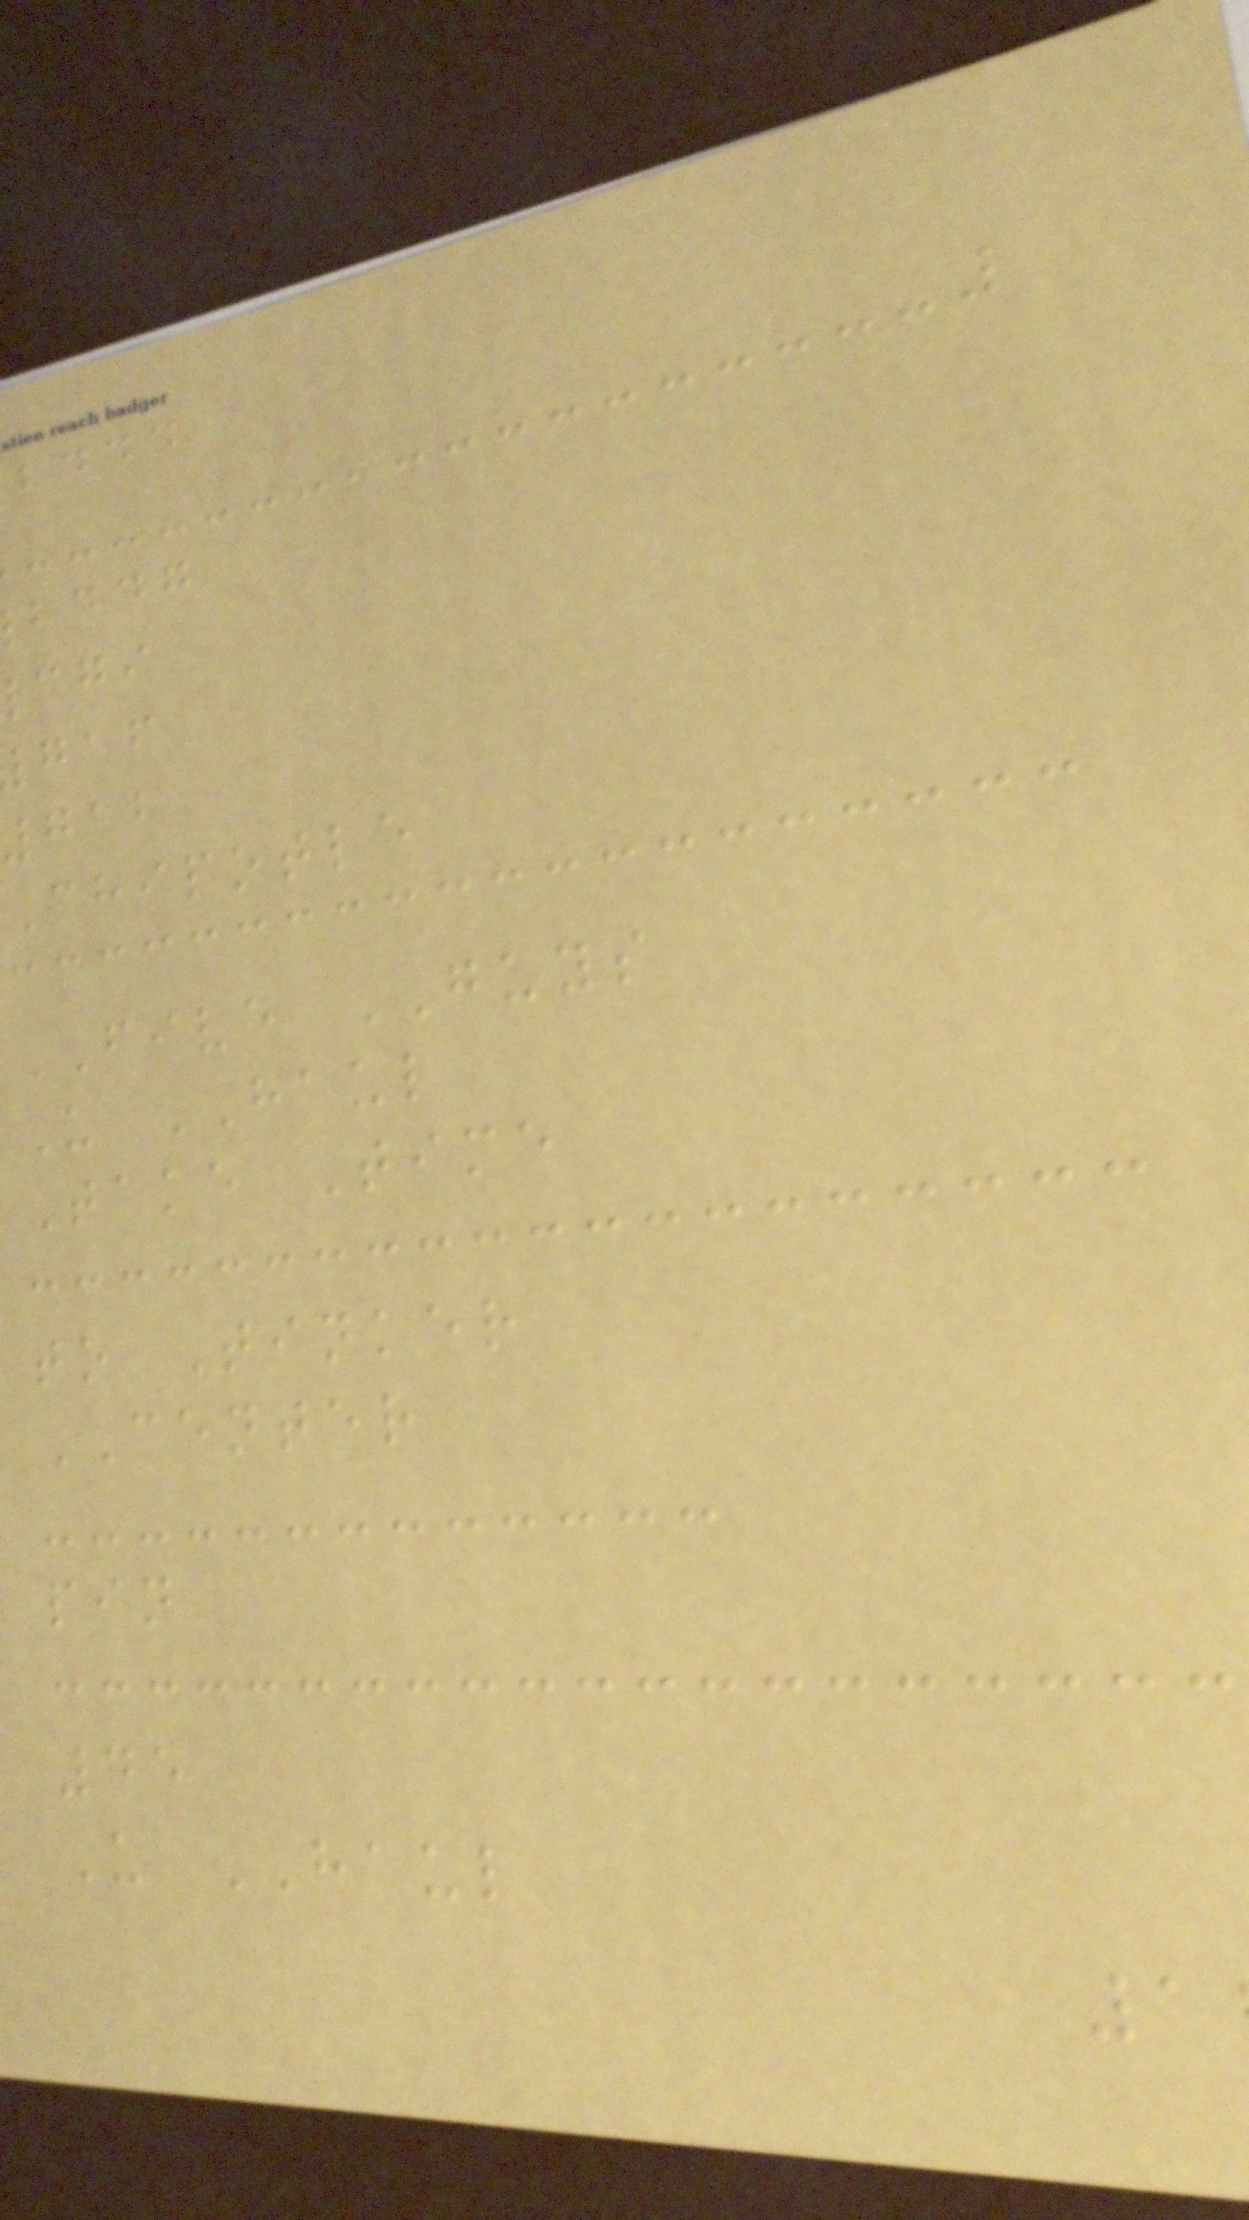bddd
bddg
712
Chipotle
FIVE GUYS
U HAUL
Take Time
to Tinker
CENTER
pin
45
U HAUL
